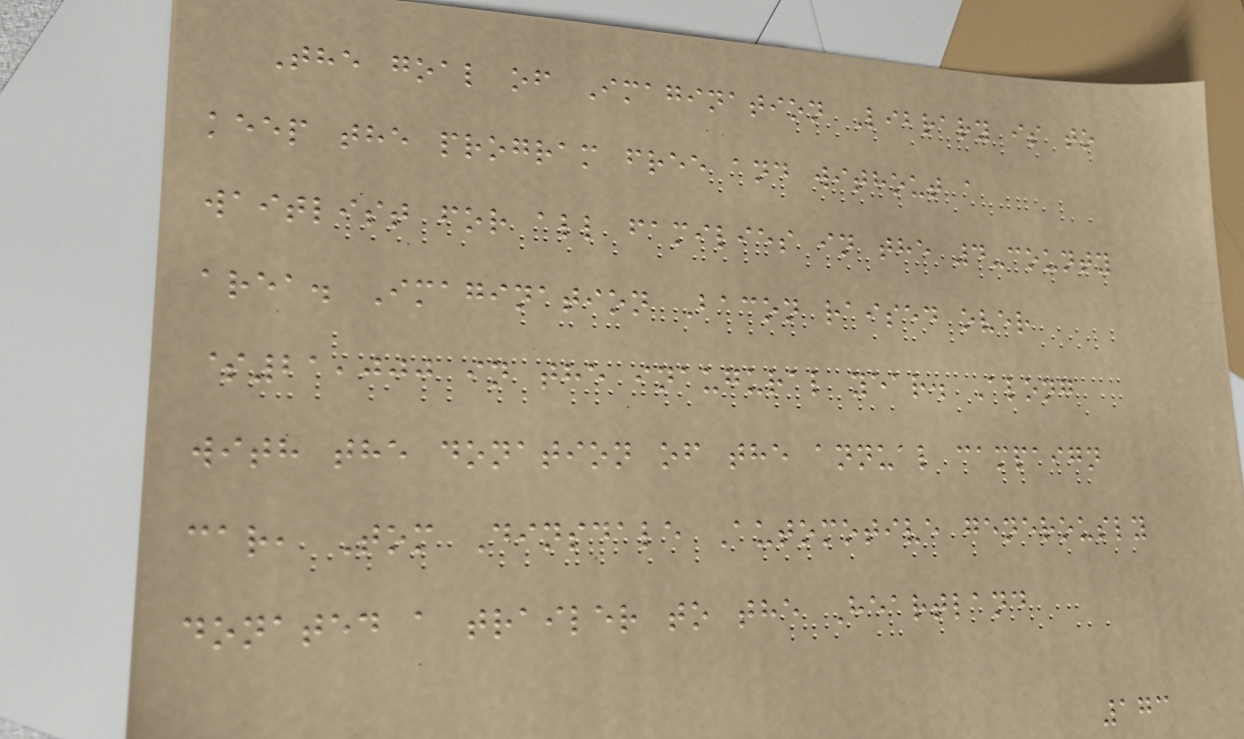The goal of Imagination Library is to
keep the program free and without a
waitlist for all families in the 4-county
area. Imagination Bacon raised over
$21,000 in the inaugural year. Along
with the donation of the annual campaign
car, Tom Dinsdale Automotive generously
donated a trailer to the Heartland
173
